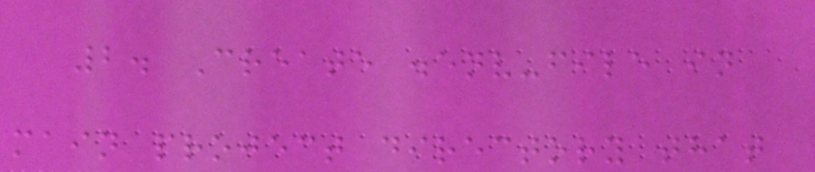2. Create .env-file in
main project directory that
